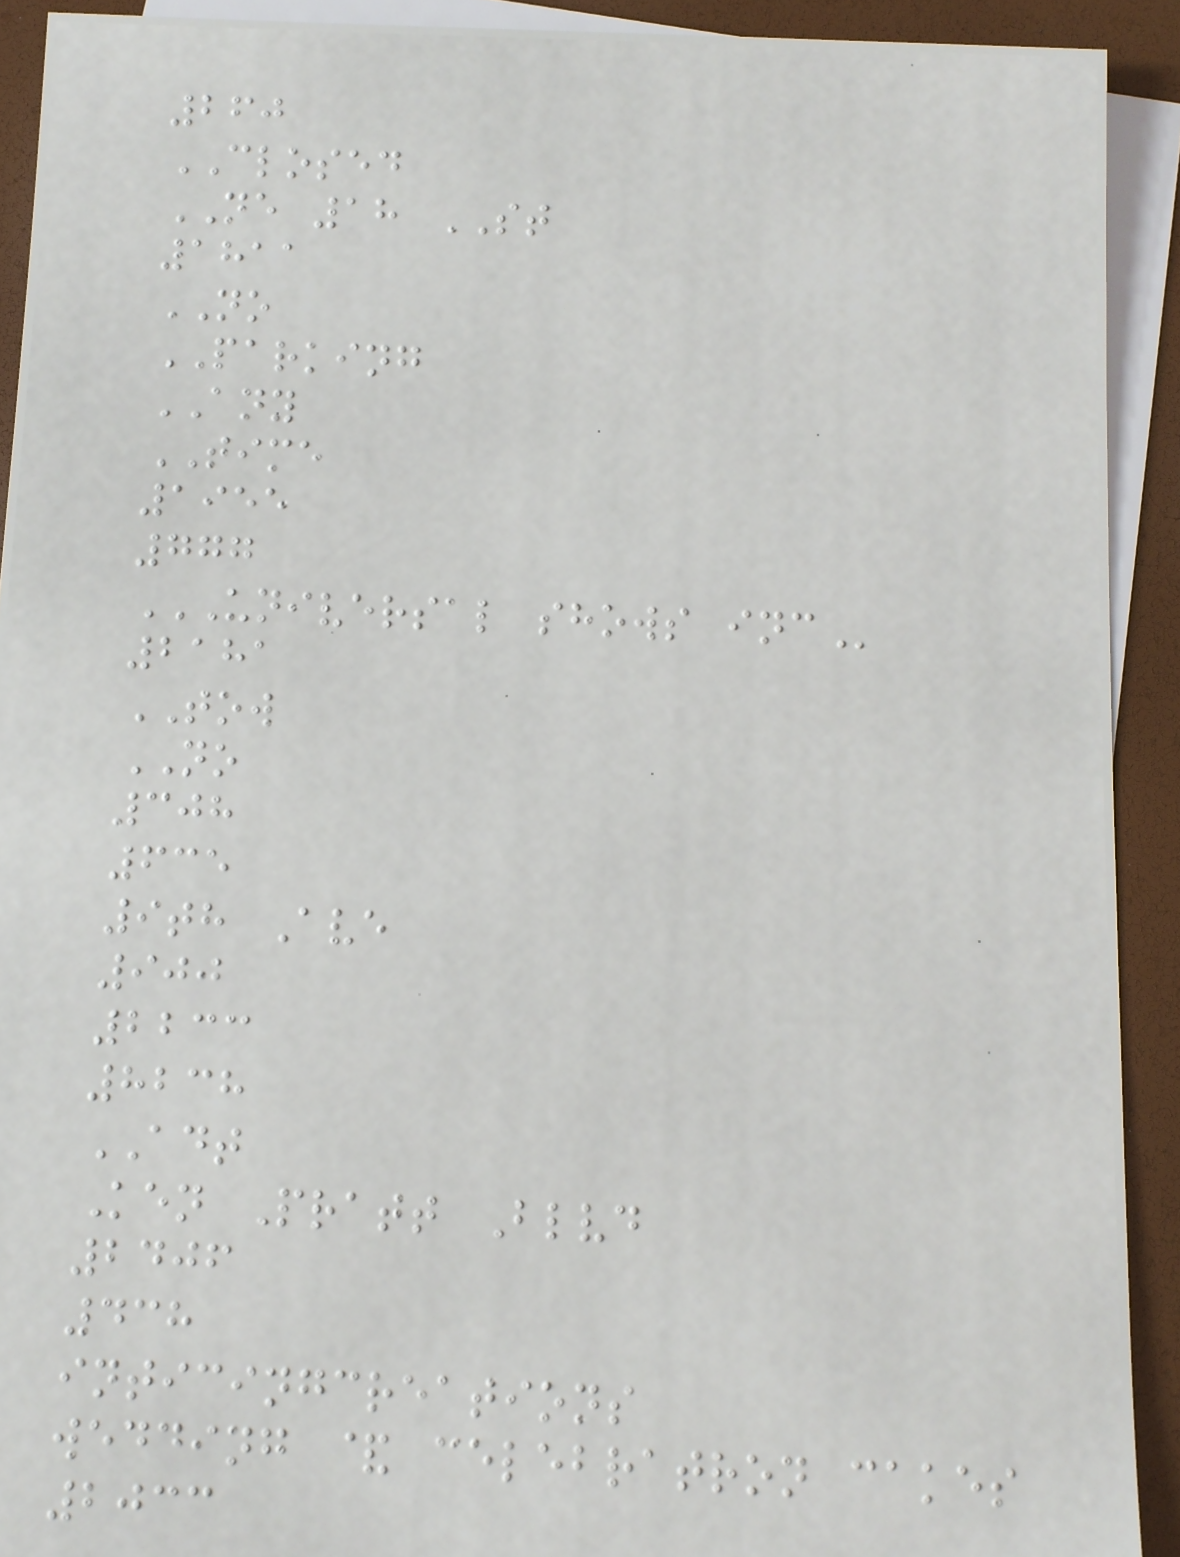260
CLOSED
NE 18 ST
1811
NO
PARKING
ANY
TIME
1955
777
UNIVERSAL SHOWS INC
2181
TOW
NO
308
635
9th Ave
900
2233
8238
ADT
Ken Pratt Blvd
2406
438
inticingcreations
wedding & celebratron cakes
2033
